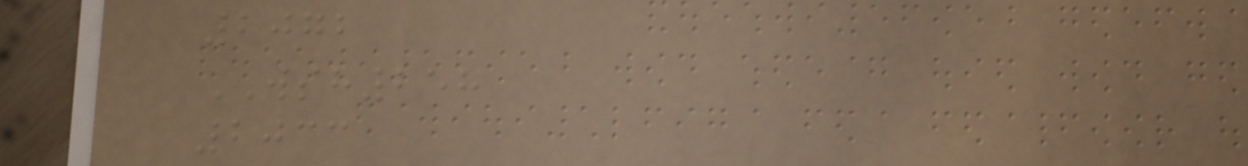2072
WSH258
2033
